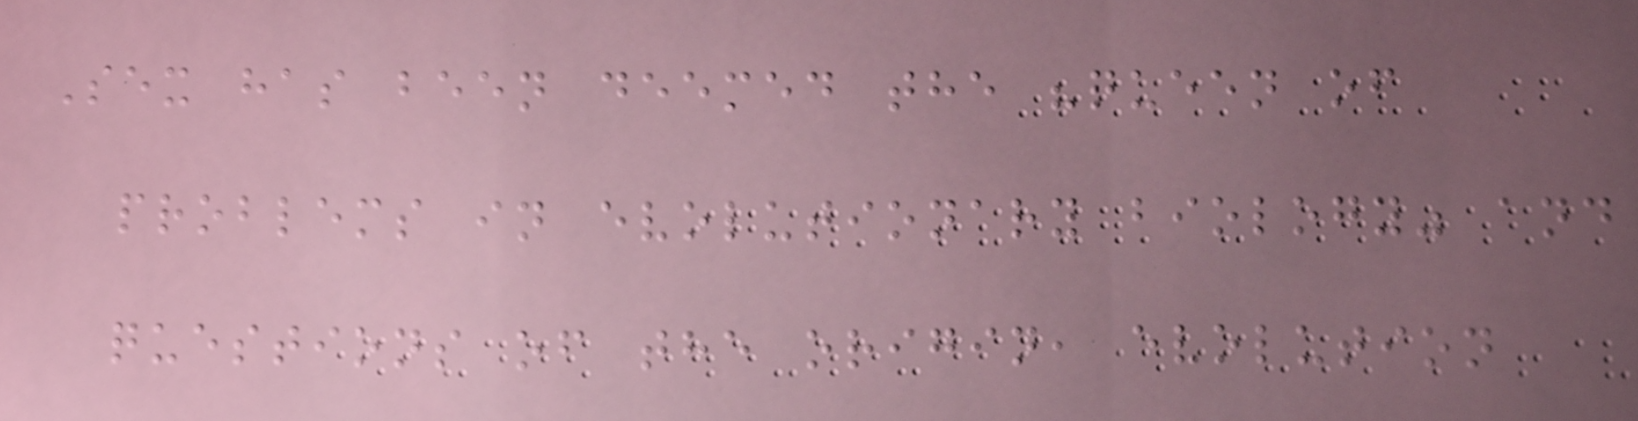Sex has been deemed the "queen of
problems in evolutionary biology" and
questions of the origin, evolution
